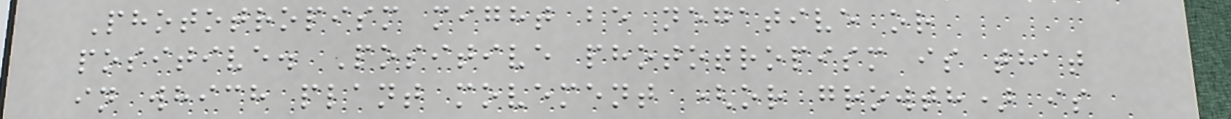Phototropism might be negative or
positive. Positive phototropism is that
in which plant movement (or growth) is
